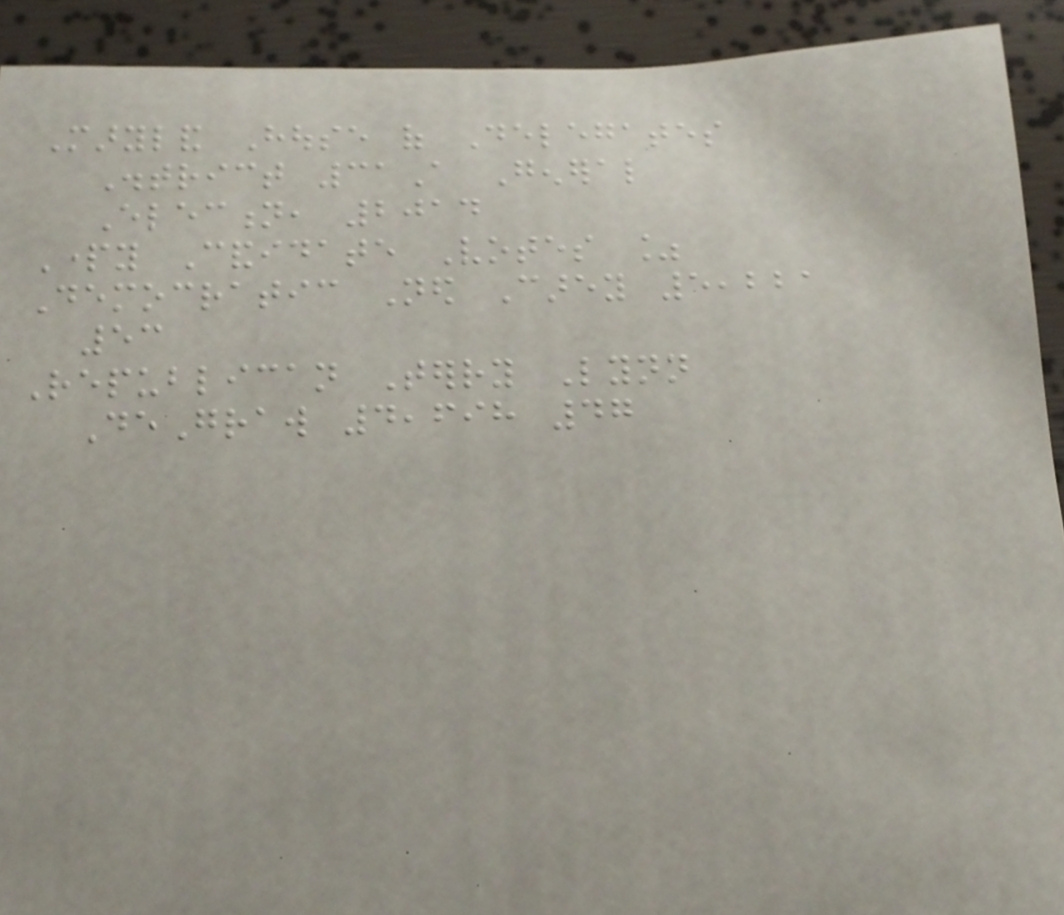Maryland House of Delegates
District 31A General
Election, 2014
Party Candidate Votes %
Democratic Ned Carey 5,221
53
Republican Terry Lynn
DeGraw 4,698 47
